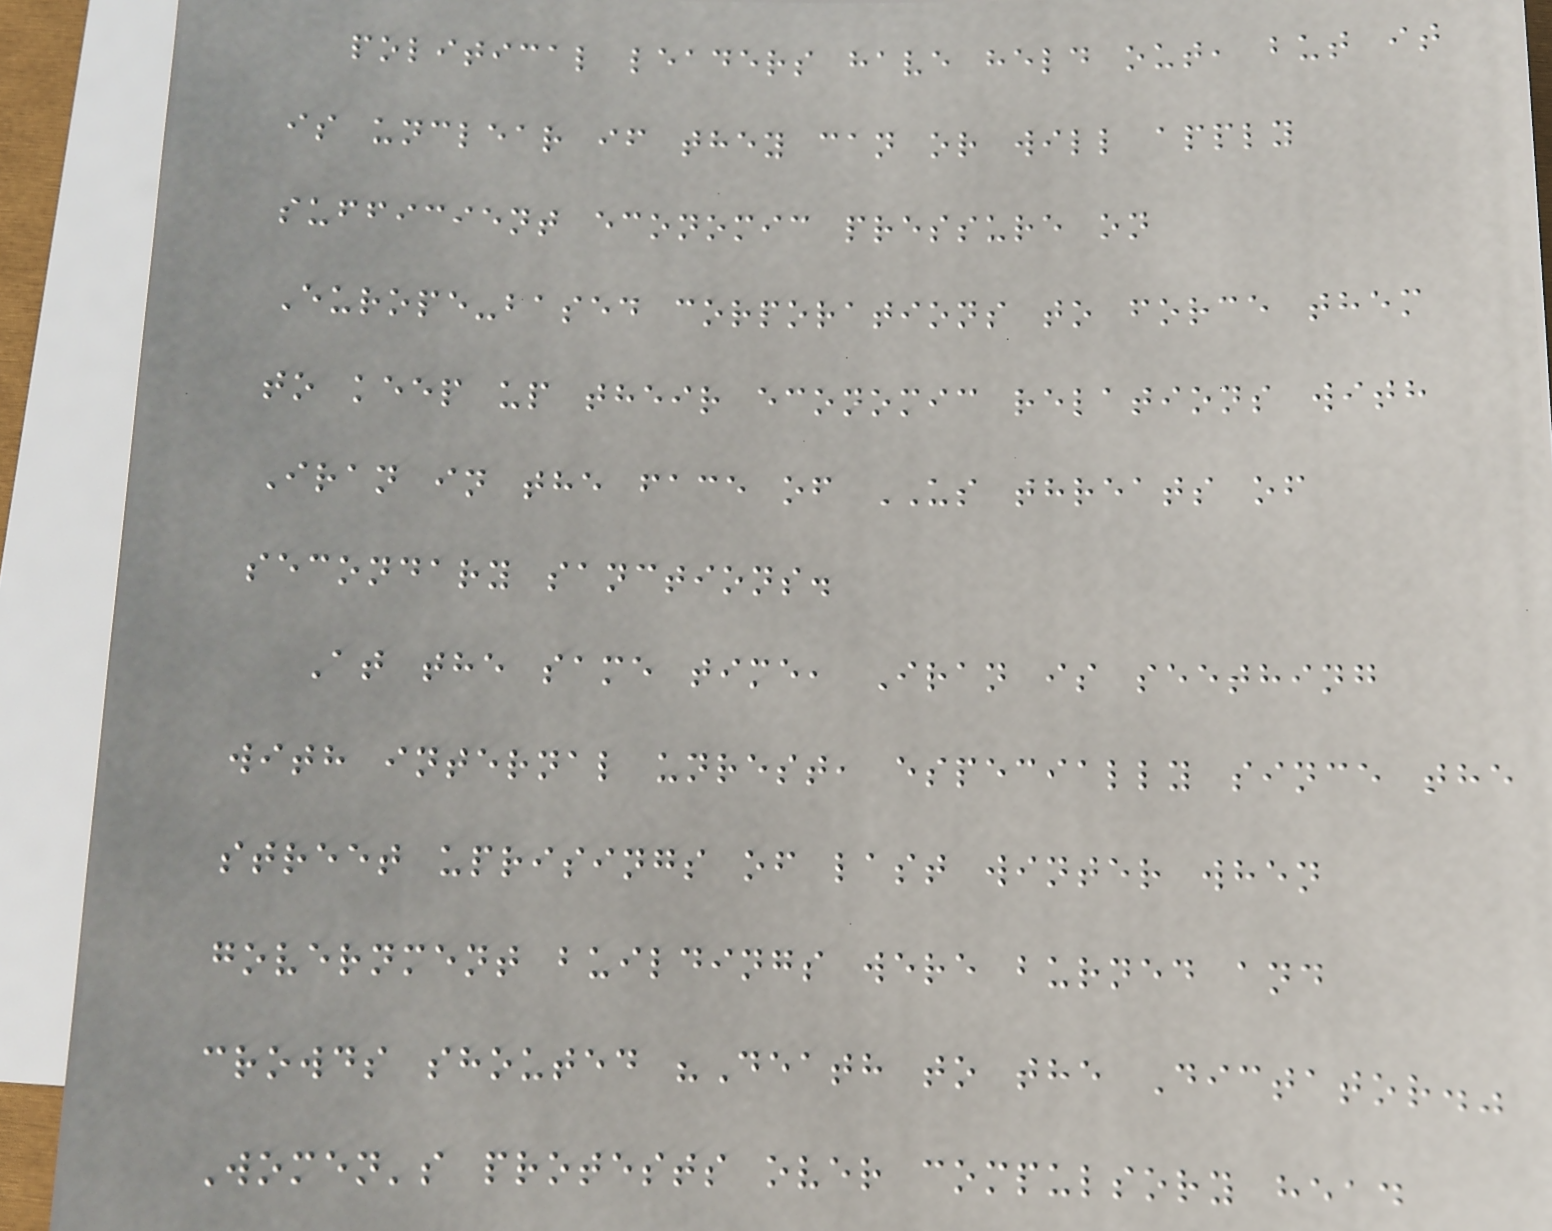political leaders have held out, but it
is unclear if they can or will apply
sufficient economic pressure on
Europe-based corporations to force them
to keep up their economic relations with
Iran in the face of US threats of
secondary sanctions.
At the same time, Iran is seething
with internal unrest, especially since the
street uprisings of last winter when
government buildings were burned and
crowds shouted "Death to the Dictator."
Women's protests over compulsory head
